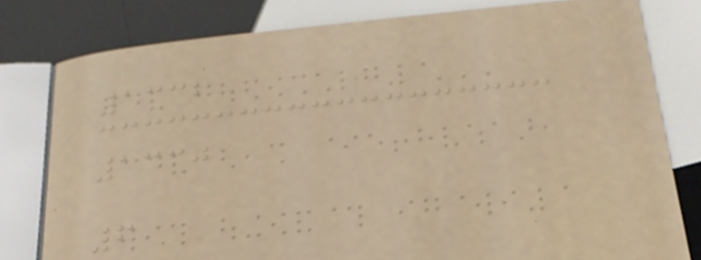1332
1330
6
